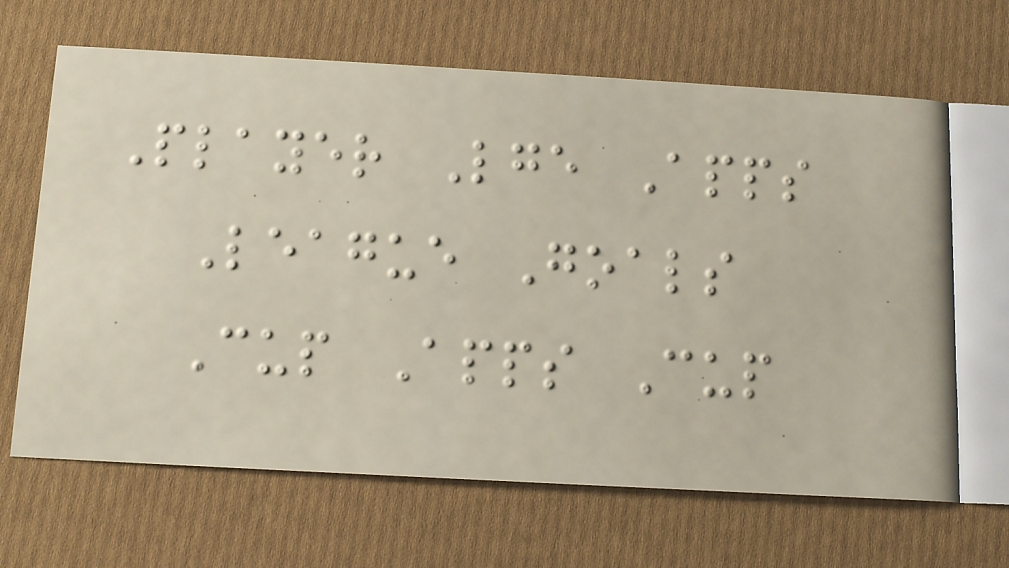Player Lge Apps
League Goals
Cup Apps Cup
